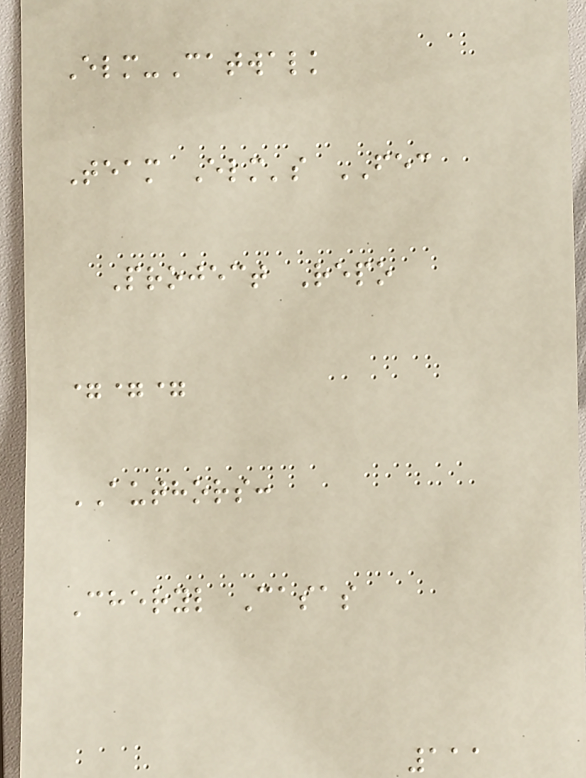Elm-Catwalk
Team Elm's FEC
Project Repo
===
AUTHORS:
Cheryl Casas
111
